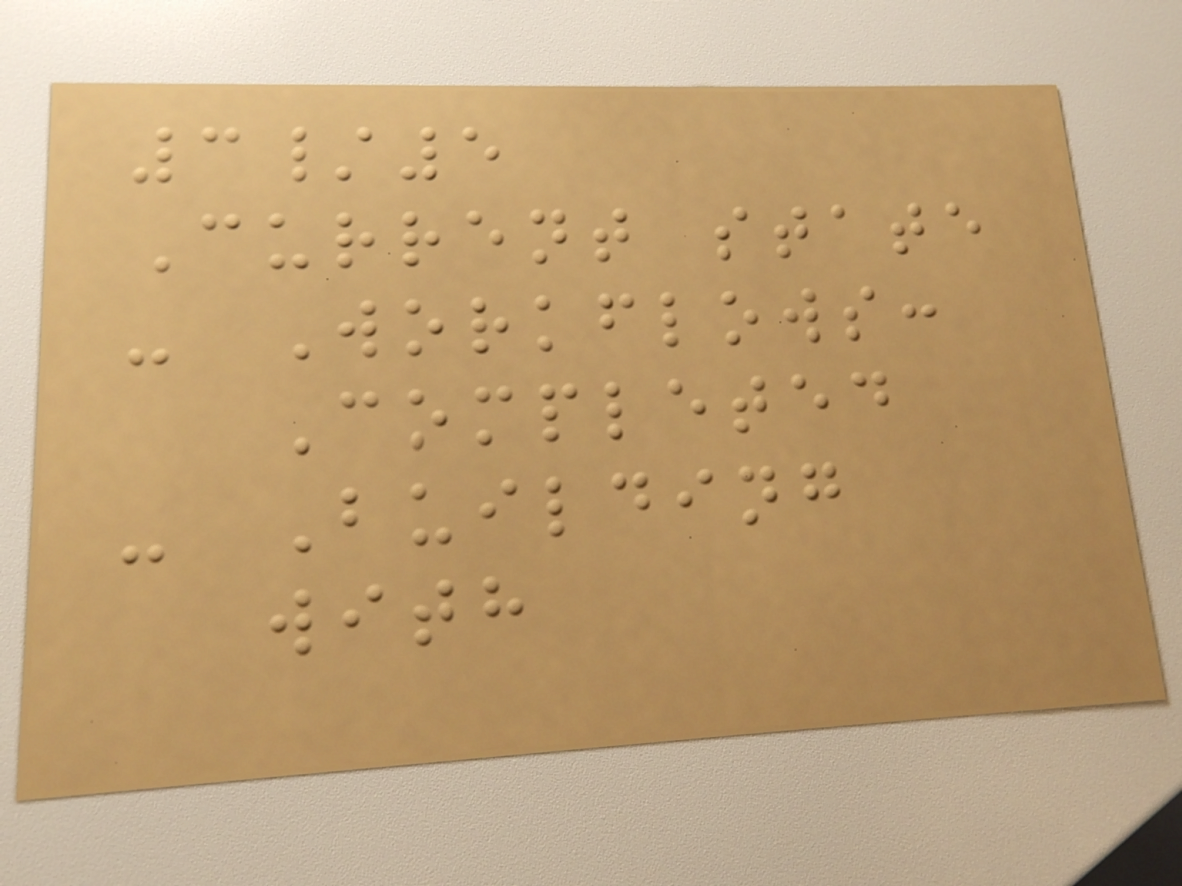3/5
Current state
- Workflows:
Completed
- Building
with
